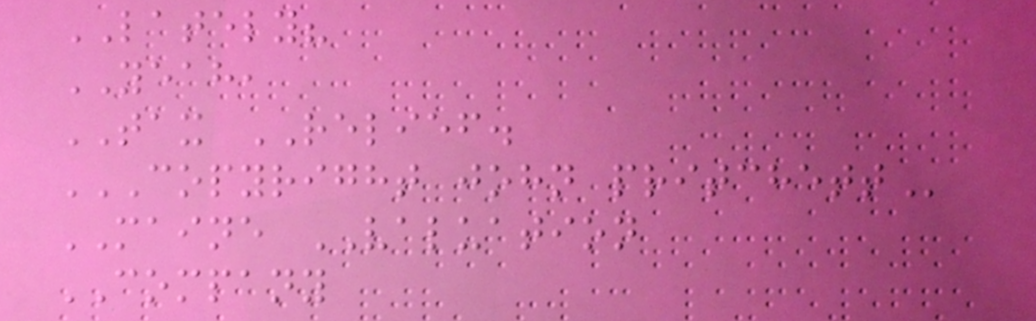LATELY?
YEAH,
TAX RELIEF.
COPYRIGHT JOHN PRITCHETT
MAINE VALUATION
COMPANY
